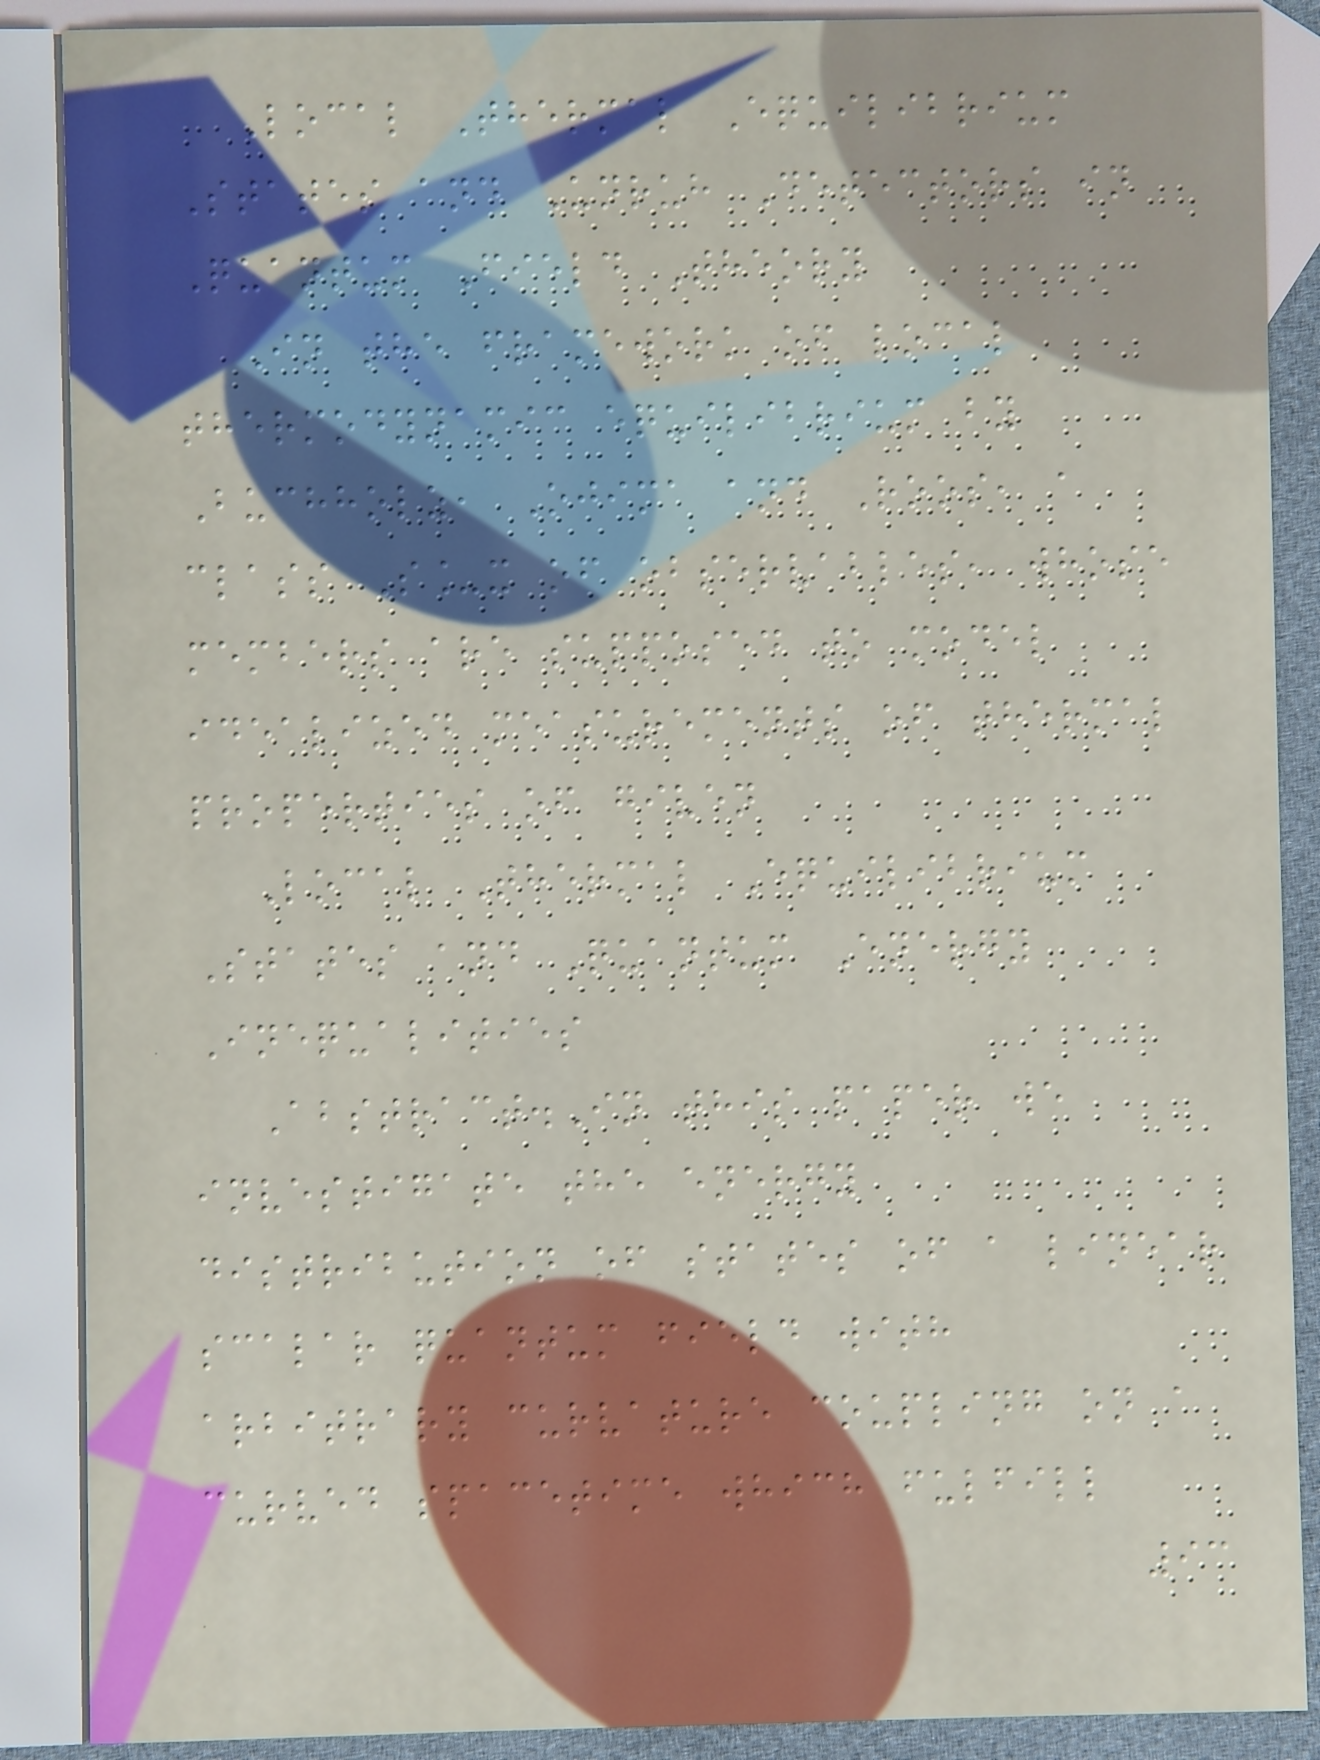Local Thermal Equilibrium
States and Unruh Detectors in
Quantum Field Theory
In the framework of local
thermodynamic equilibrium by
Buchholz, Ojima and Roos, a
class S_x of observables, whose
members are supposed to model
idealized measurements of thermal
properties of given
Local Thermal Equilibrium
States and Quantum Energy
Inequalities
Abstract.In this paper we
investigate the energy
distribution of states of a linear
scalar quantum field with
arbitrary curvature coupling on a
curved spacetime which fulfill
93
